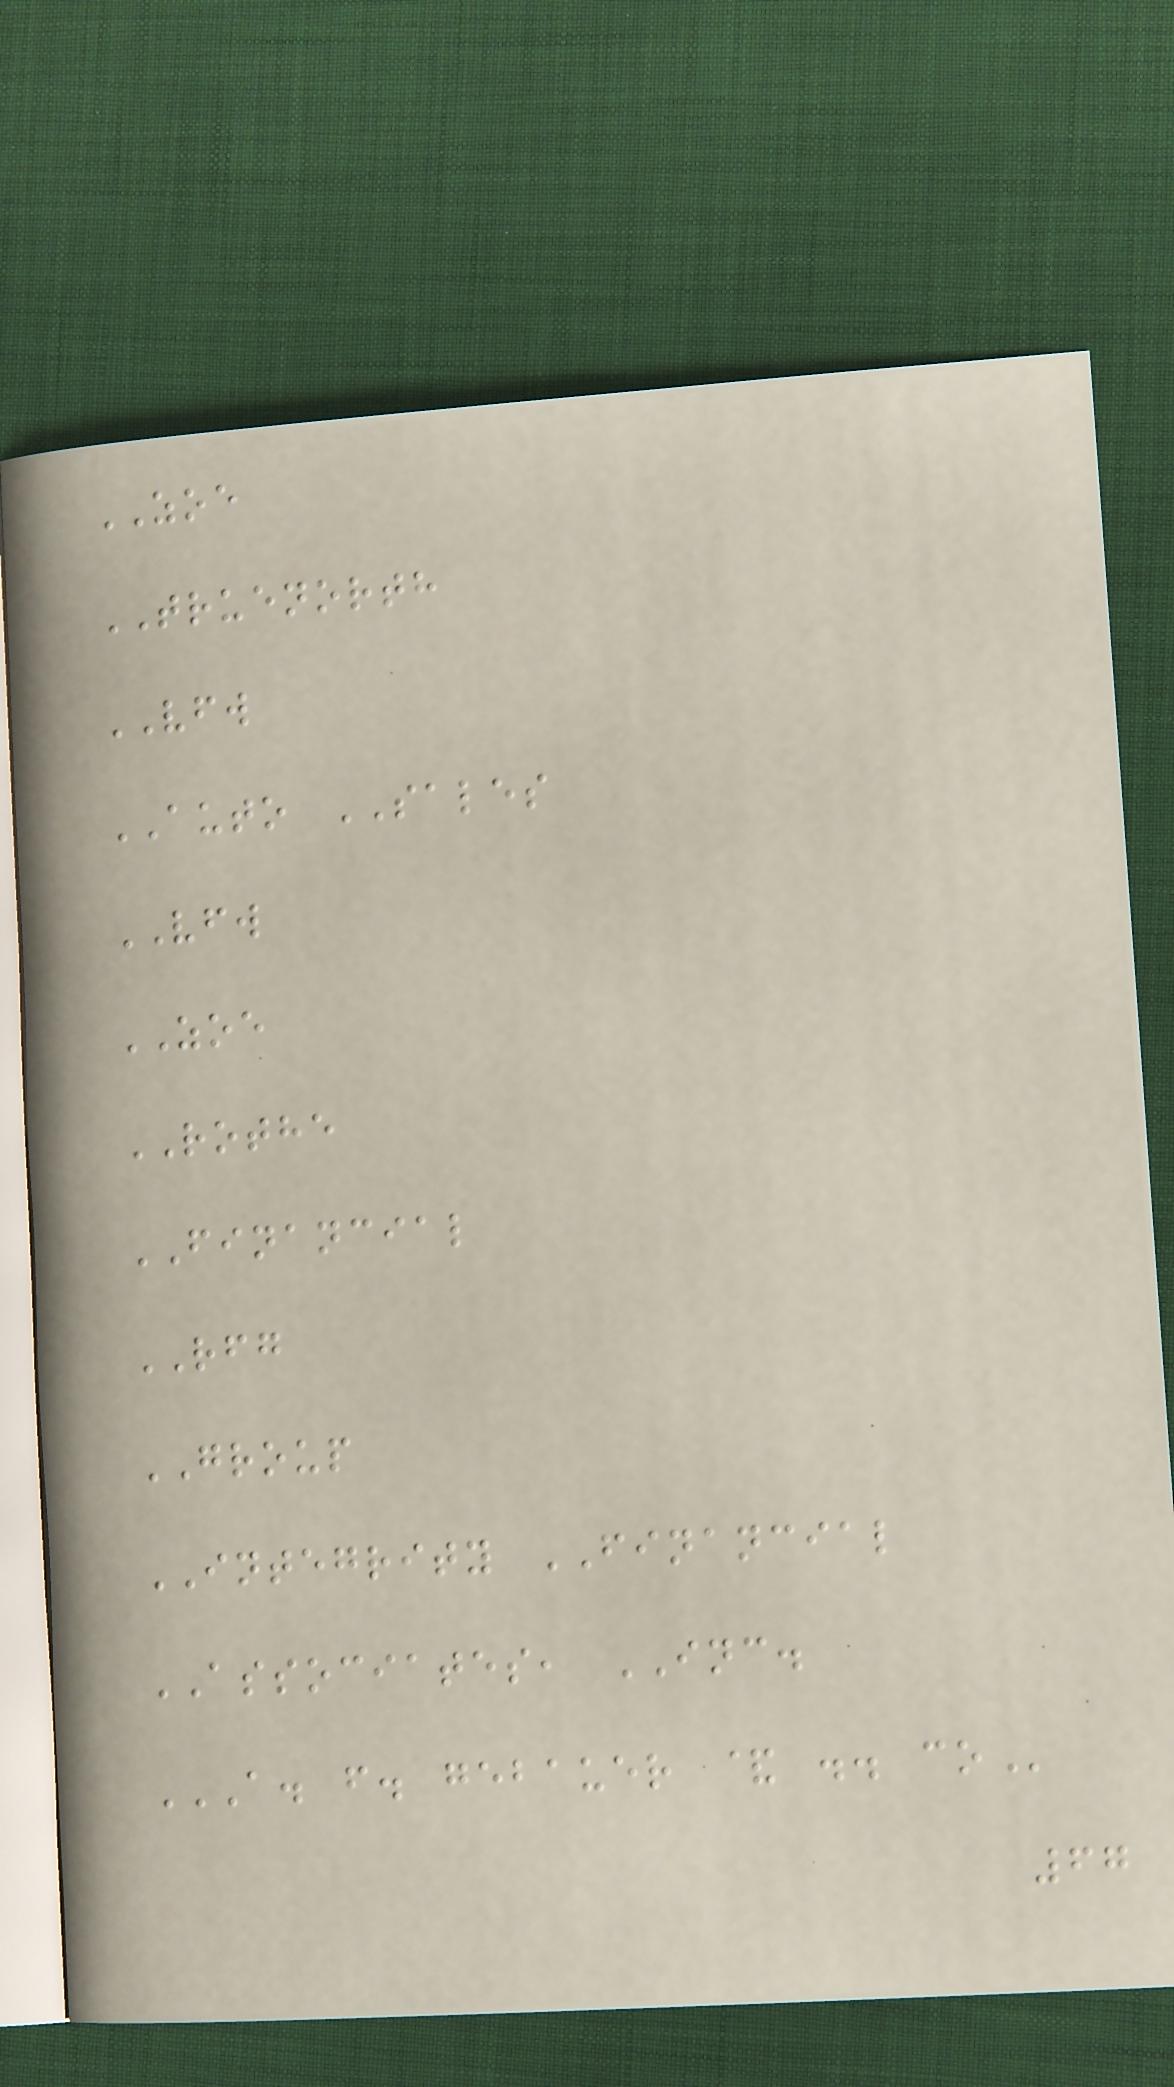ZOE
TRUENORTH
VFW
AUTO SALES
VFW
ZOE
ROTHE
FINANCIAL
RFG
GROUP
INTEGRITY FINANCIAL
ASSOCIATES, INC.
A. F. GEBAUER & .. CO
67
